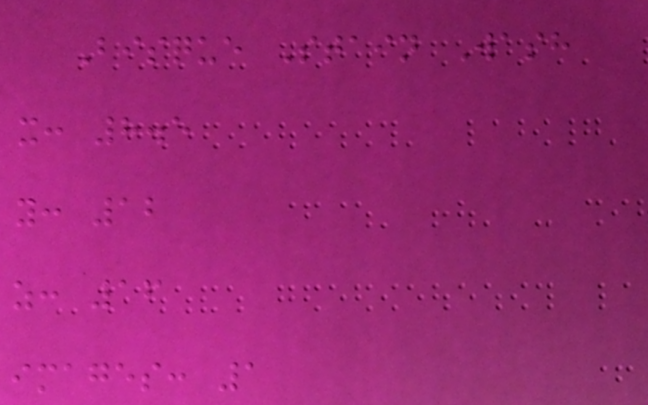Bisque Stain Wash
x: 8.5
y: 12
z: 16
images: 1
